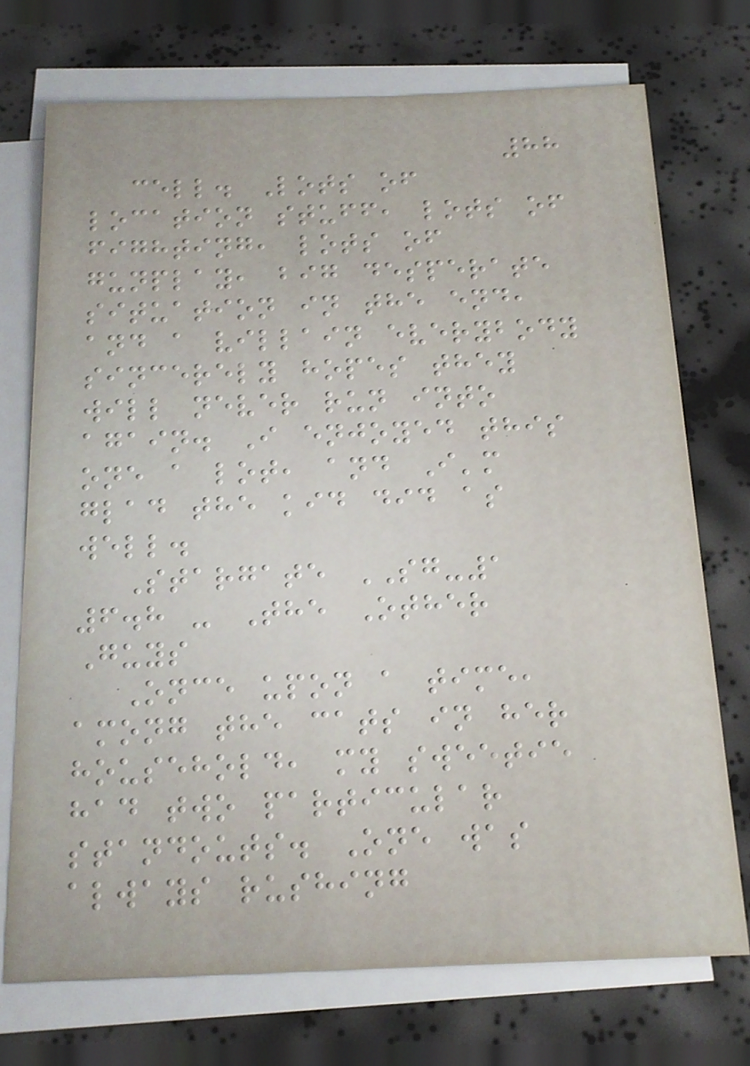88
cell. Lots of
location stuff, lots of
fighting, lots of
gunplay, big desperate
situation in the end,
and a villain everybody
sincerely hopes they
will never run into
again. I enjoyed this
one a lot, and I'm
glad the kid did as
well.
Stargate SG-1
6.8 - The Other
Guys
Once upon a time,
among the cats in her
household, my sweetie
had two particular
standouts. One was
always rushing
